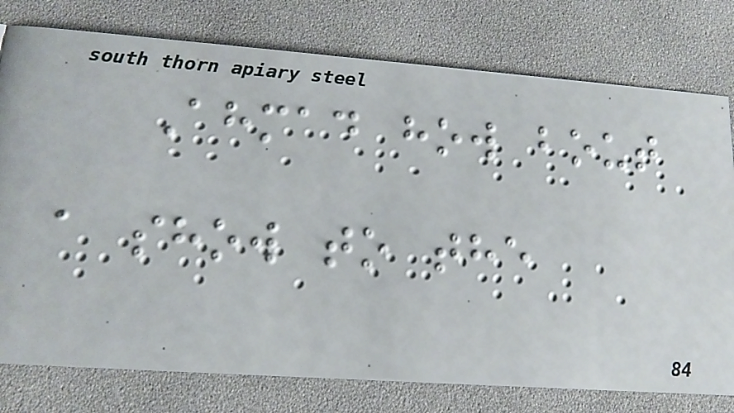Ahmad how bout
a show to the
